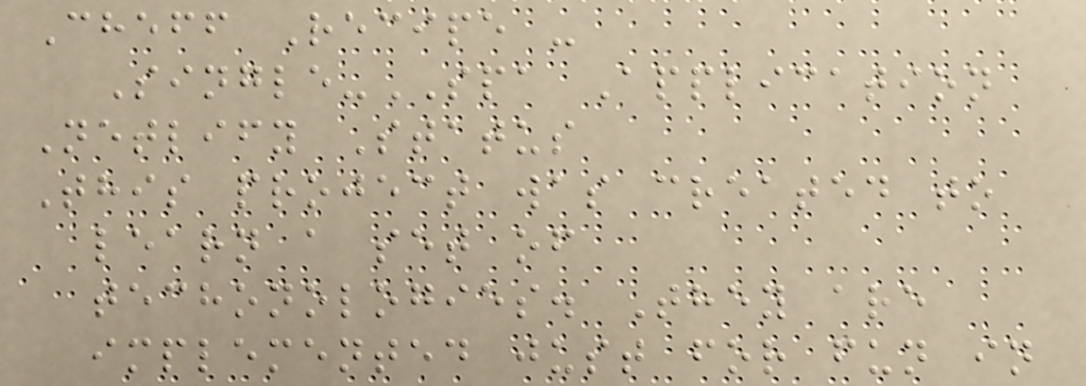Cheff Recipe -
Single-SPA Application
Netlify Status
This project was created to
learn a set of
techonologies. They are
implemented just for fun in
